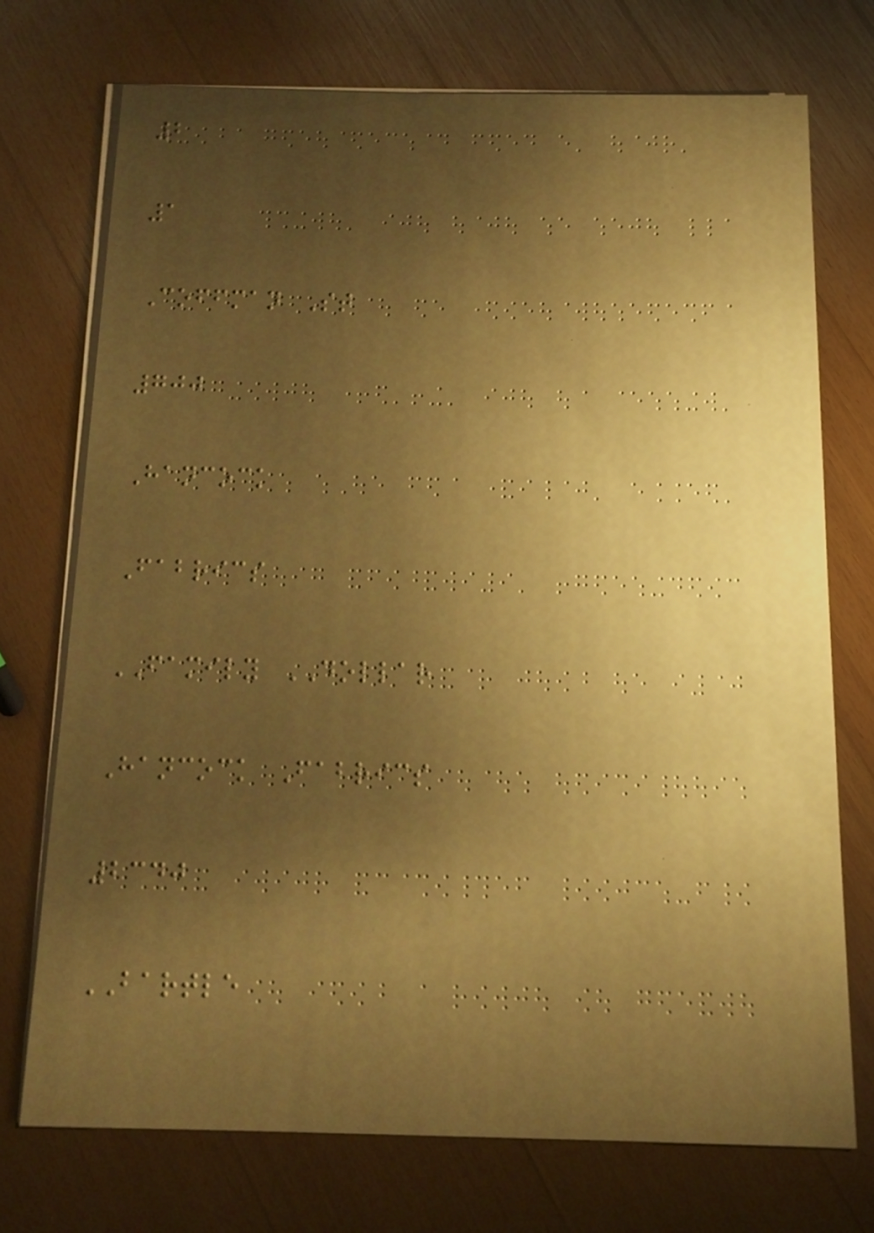2
1
Coffman St
700
Hancock
Fabrics
FAMILY DOLLAR
Hancock Fabrics
2340
BARTLE
